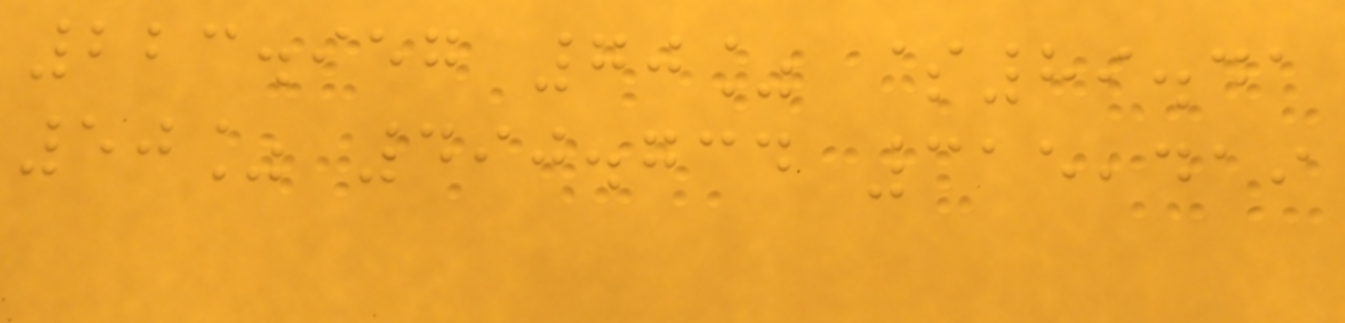223.957 70% $89.41
50% 490.734 315,419
